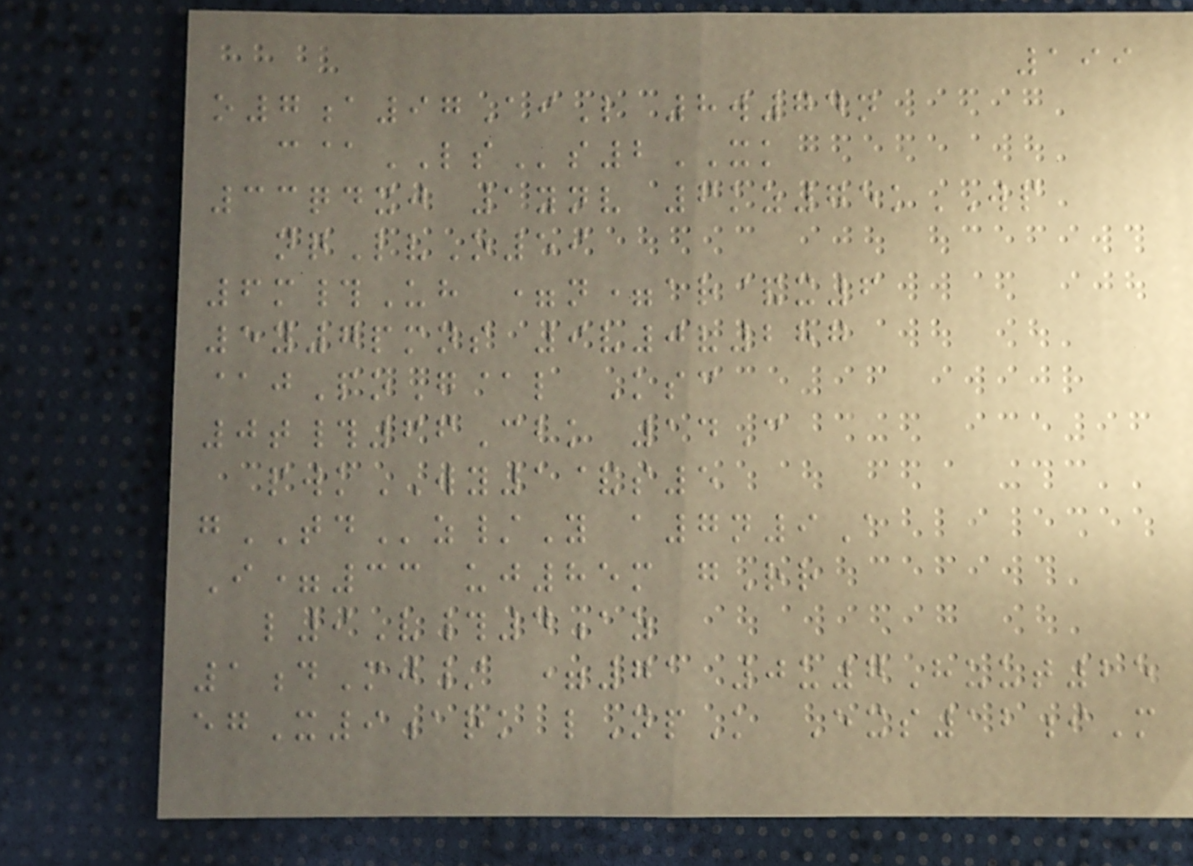199
o7a97AiL 8w74n
c@LSs2XK
33qdxj 1ynv 6kz75kWP
nqLvO59
6m#Uh =n=ar&x6
5y7pmns 9v0v287
@jPoG@l Ksc
0t#66Cbk 14C
pwkWY1&s5
gTDz/Y a7n9A
I=33 uj85m gRr
l9V#4az
1dMj/ =71 0u7Huut25
egX9ark lNpK Exs12iM
